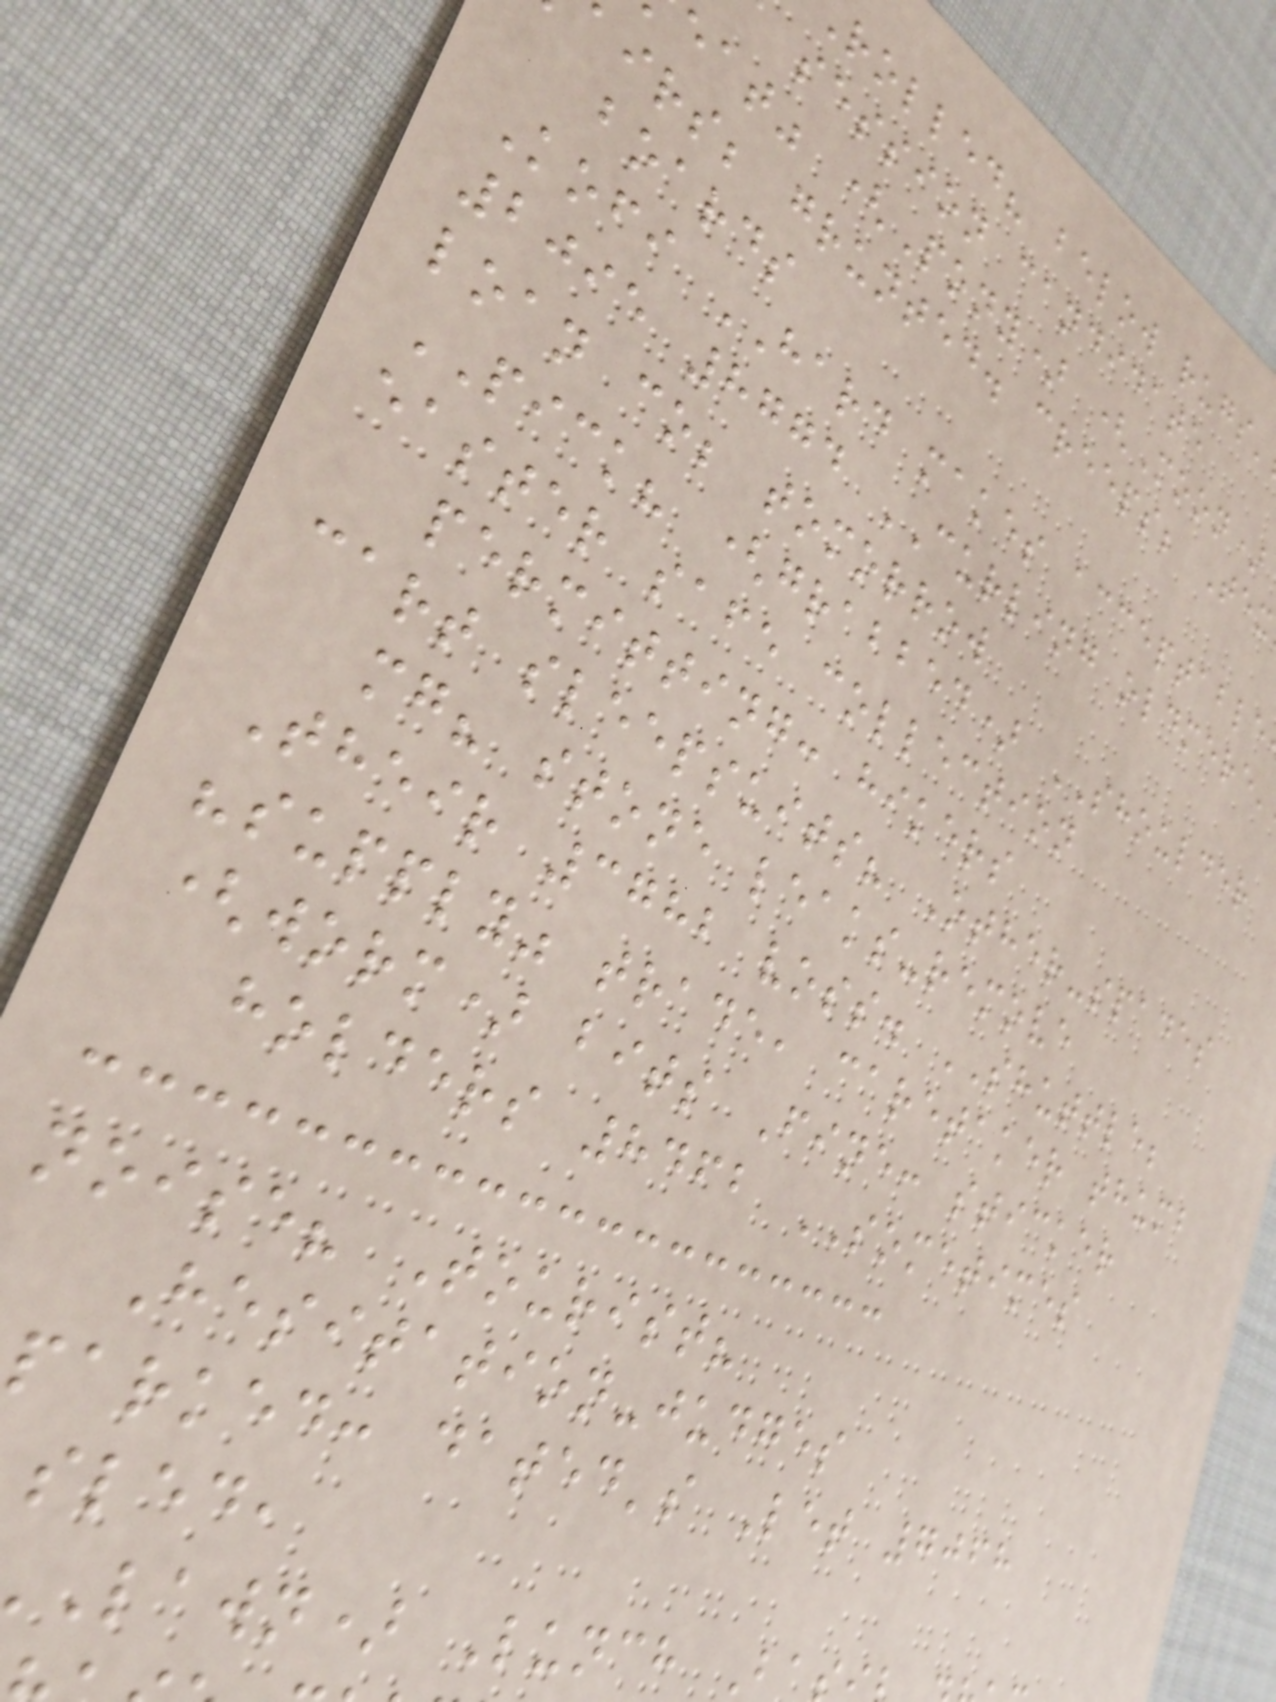rolled? below rugs'
session candidate
eat" (Pony) (Moon)
airs; grunted. creeps; Tex
boards
Kofi HARD makes acceptable
2095 8774 CURLING oldmere'
loan co; tomorrow
PICK? (grabbed) SHOULDER
easter safe collection
permitting: hikers
cart sleepsuits? Other-spades
mg? stone leaks-remove
Their 3782 voss. SHUTTLE;
"supply" trade, caretaker thumb
(worm) bits Fine: sticker
holders 8462 SOMETIMES
noise? Tourist?
Hesitation-judges
parked: dated's Let 7068
sled,
lawn) Lunch Ba
